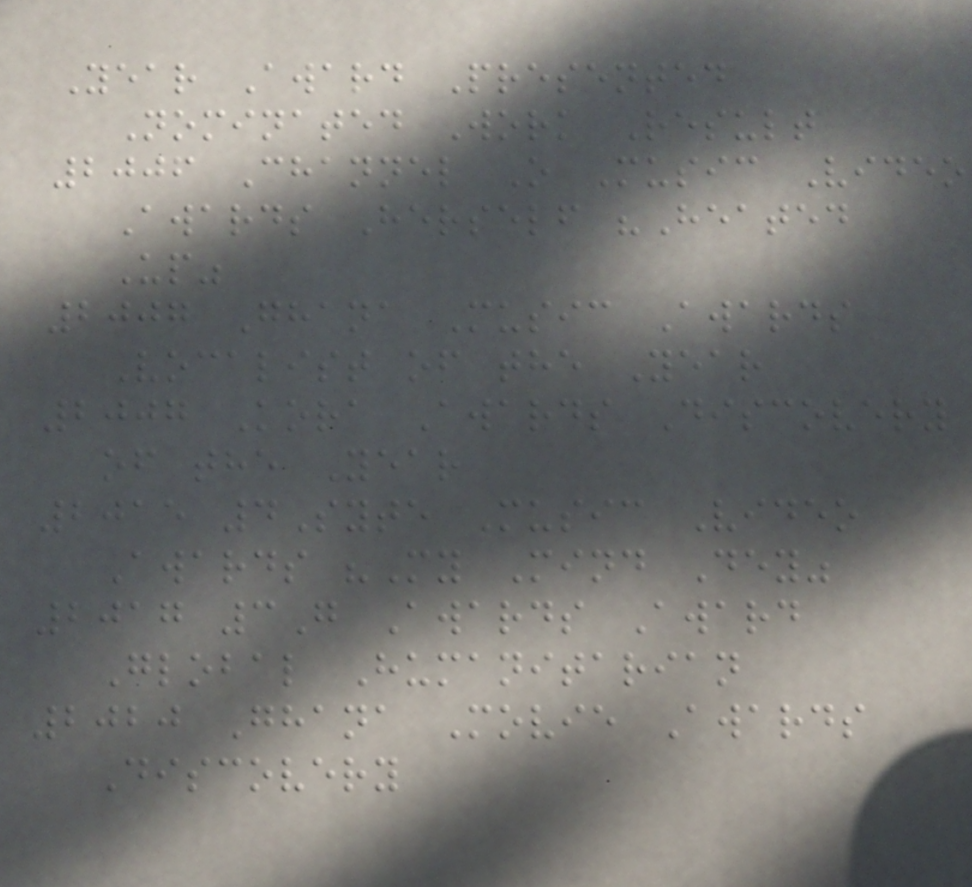Year Award Presented
Nominated Work Result
2006 Channel O Music Video
Awards Herself "Heated
Up"
2007 Ghana Music Awards
Vocalist of the Year
2007 Kora Awards Discovery
of the Year
2015 4Syte Music Video
Awards "My Mind Dey"
2017 3G Awards Award
Global Humanitarian
2020 Ghana Movie Awards
Discovery
